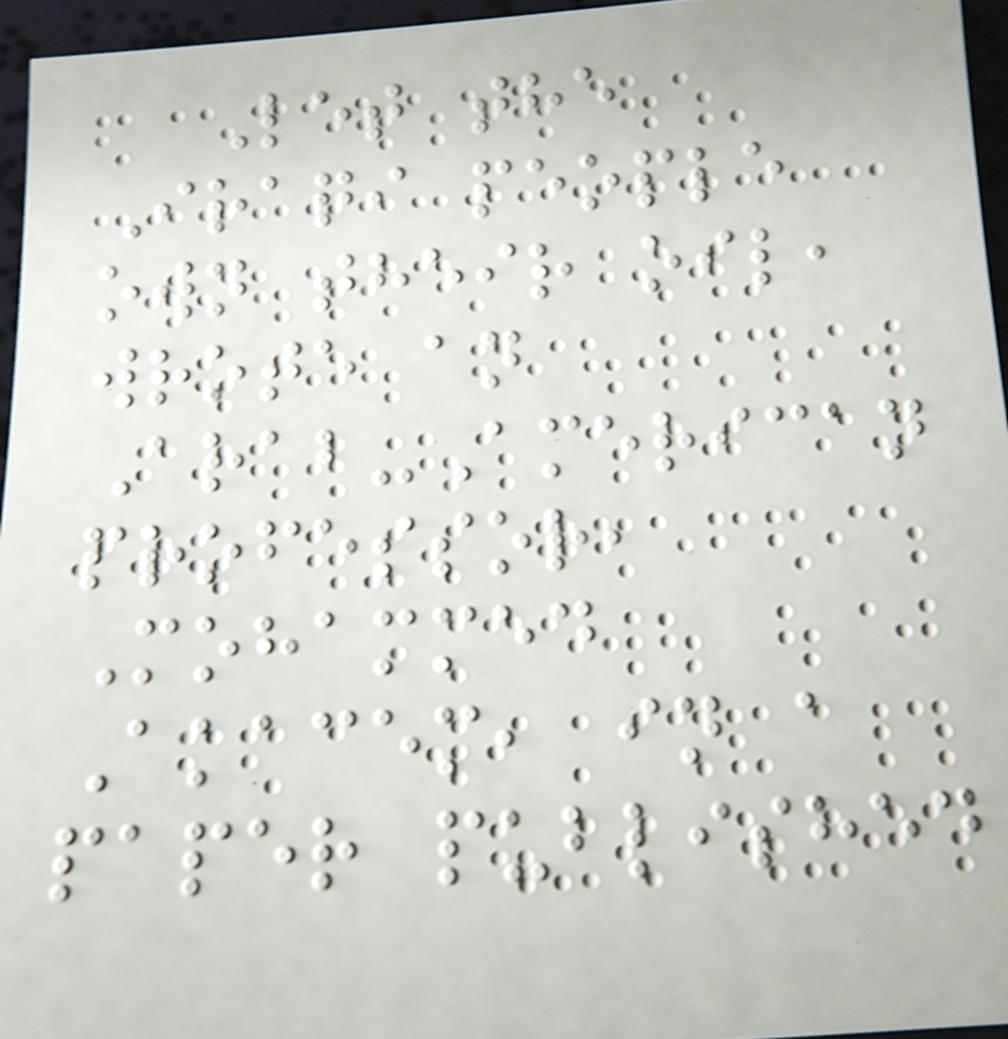Let the
Iraqi people
own their oil,
wrote an
Arab-American
professor,
Mohammed
Akacem, in a
paper published
